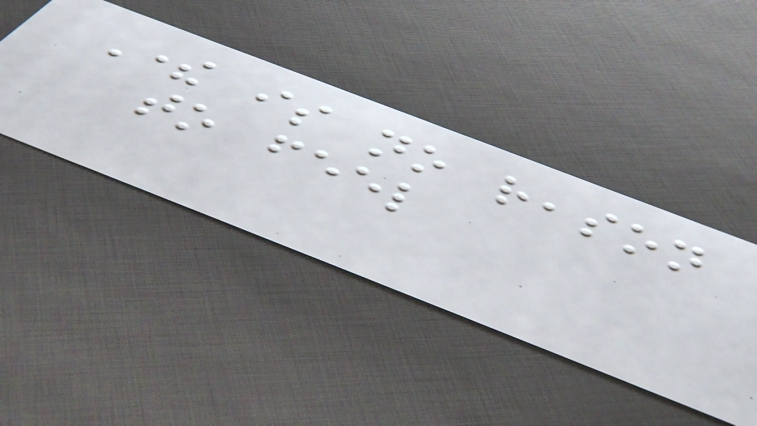There is no reason
to feel
